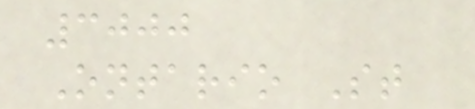3000
Ontario St
